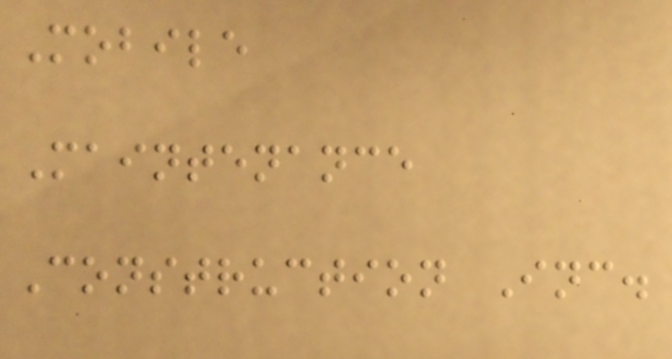Mobile
Maintenance
Construction Inc.
